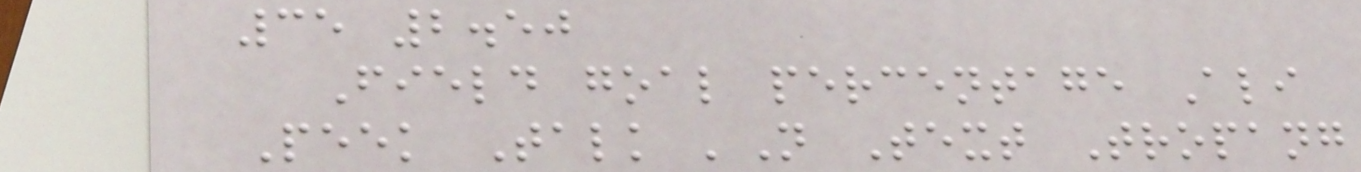35 2.50
Field goal percentage Ali
Peek Talk 'N Text Tropang
